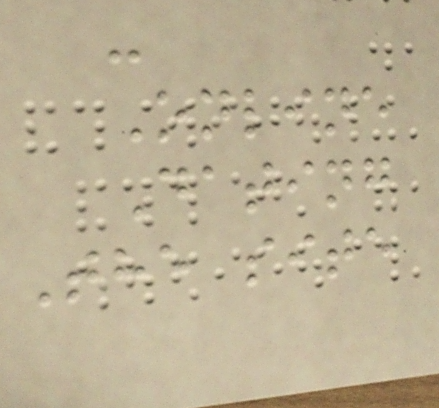-
Online
Dating
The site
